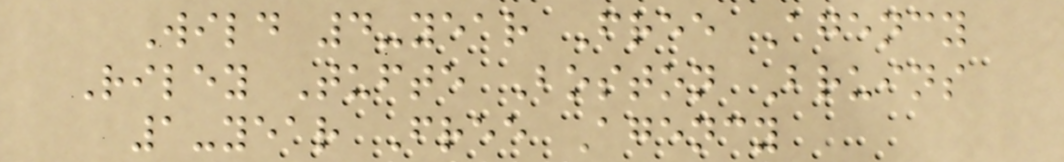Wild 4-year Free Agency
Riley Tufte Boston Bruins
1-year Free Agency
